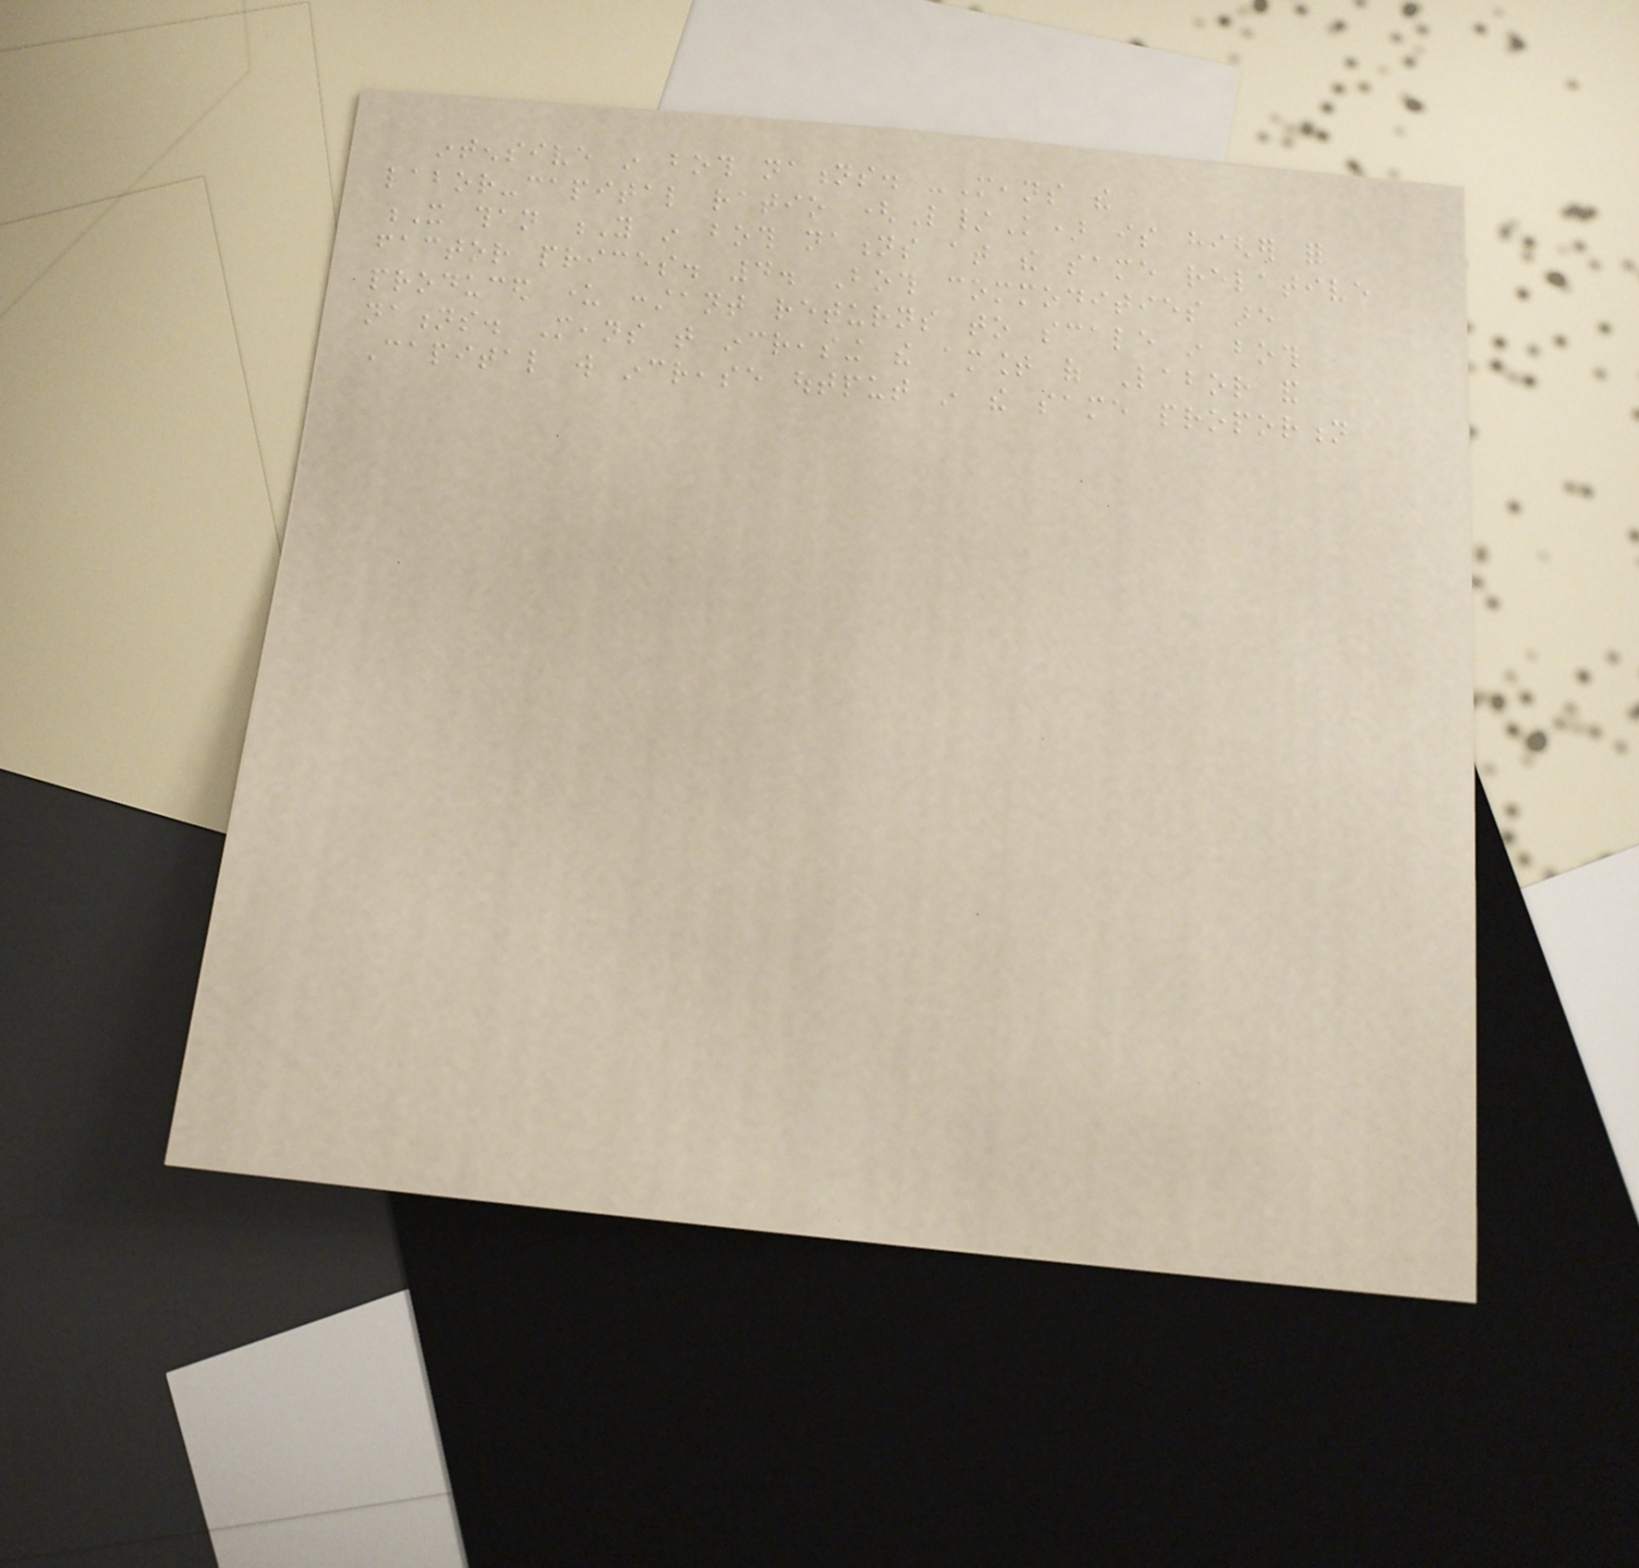intensive in both nations. -Means the
labor-capital ratio (L/K) is higher for
X than Y in both nations at the same relative
factor prices. 4. Both commodities are
produced under constant returns to scale in both
nations. Means that increasing the amount of Labor and
Capital will increase output in the same proportion
